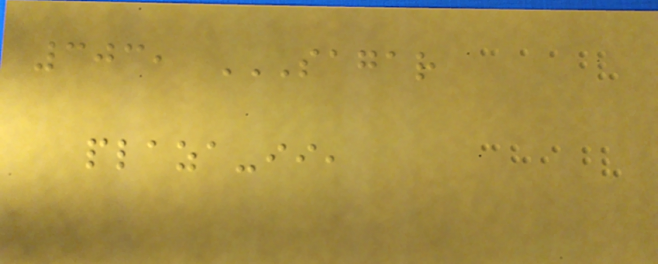303, SAGAR
PLAZA-II,
